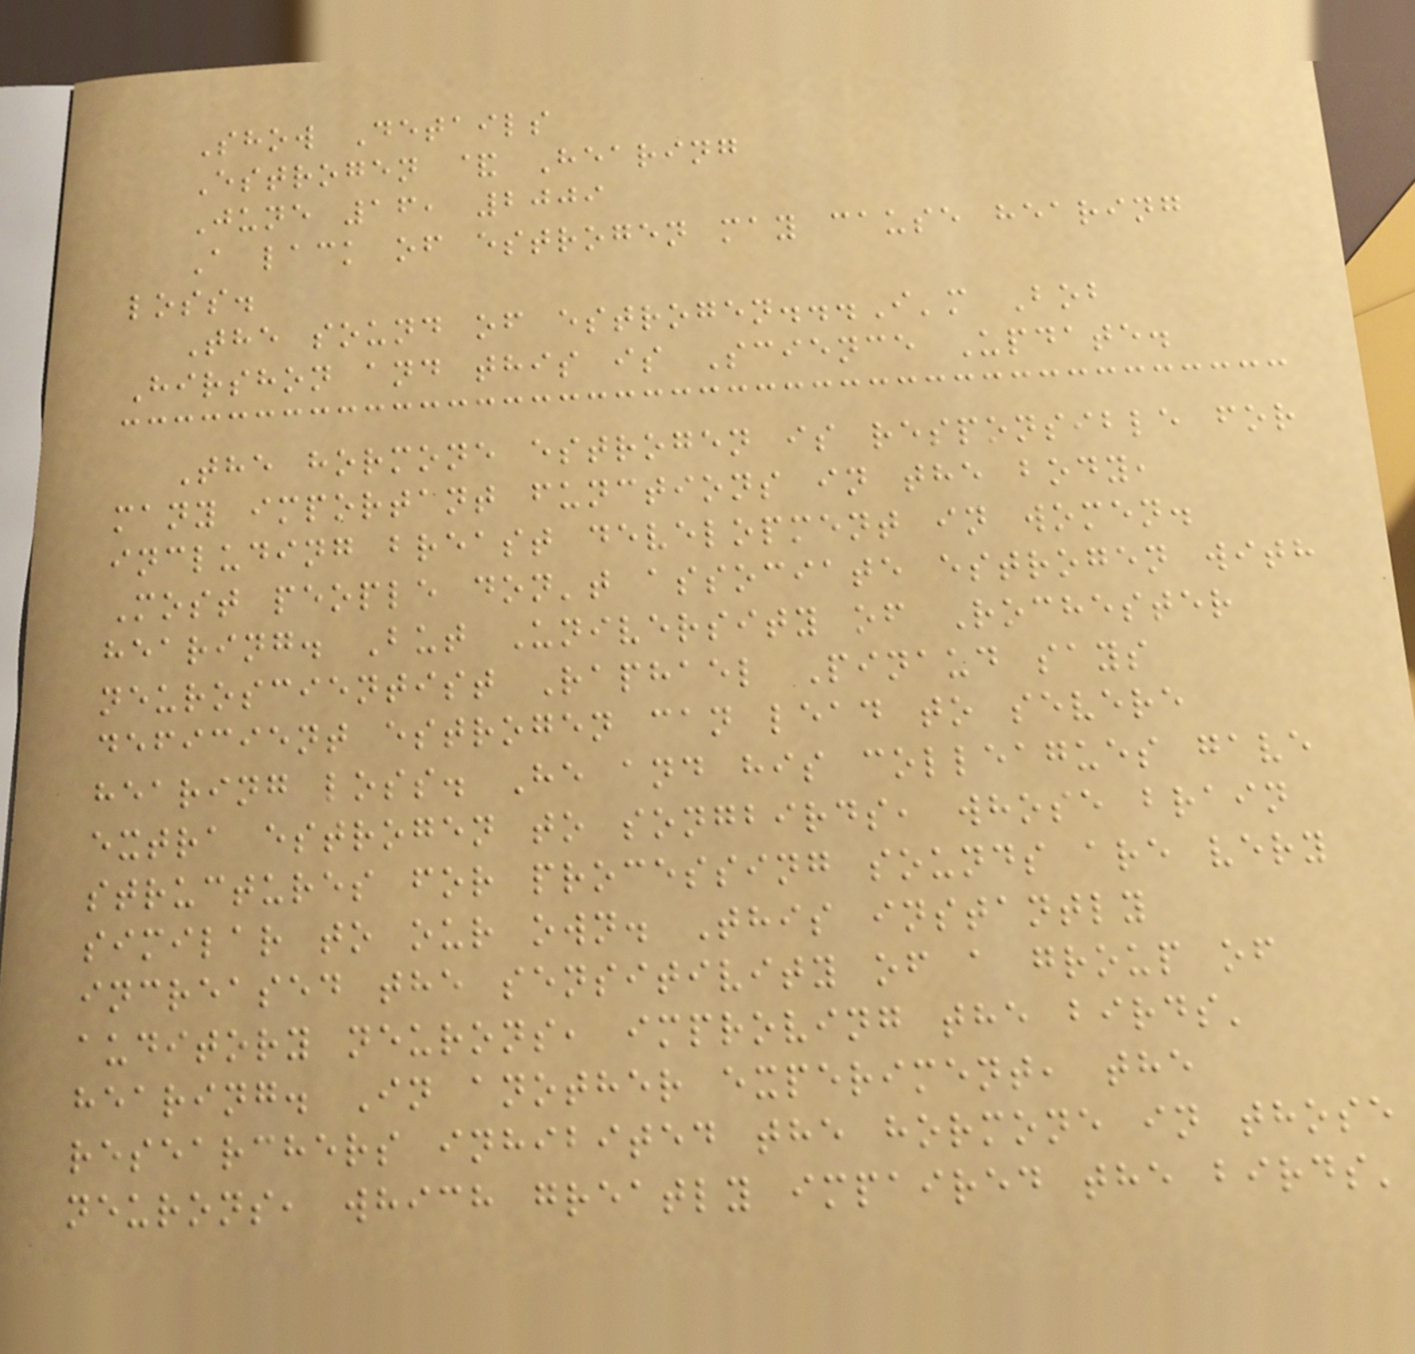Show Details
Estrogen & Hearing
June 16, 2009
A lack of estrogen may cause hearing
loss.
The sound of estrogen...I'm Bob
Hirshon and this is Science Update.
The hormone estrogen is responsible for
many important functions in the body,
including breast development in women.
Most people don't associate estrogen with
hearing. But University of Rochester
neuroscientist Raphael Pinaud says
deficient estrogen can lead to severe
hearing loss. He and his colleagues gave
extra estrogen to songbirds, whose brain
structures for processing sounds are very
similar to our own. This instantly
increased the sensitivity of a group of
auditory neurons, improving the birds'
hearing. In another experiment, the
researchers inhibited the hormone in those
neurons, which greatly impaired the birds'
